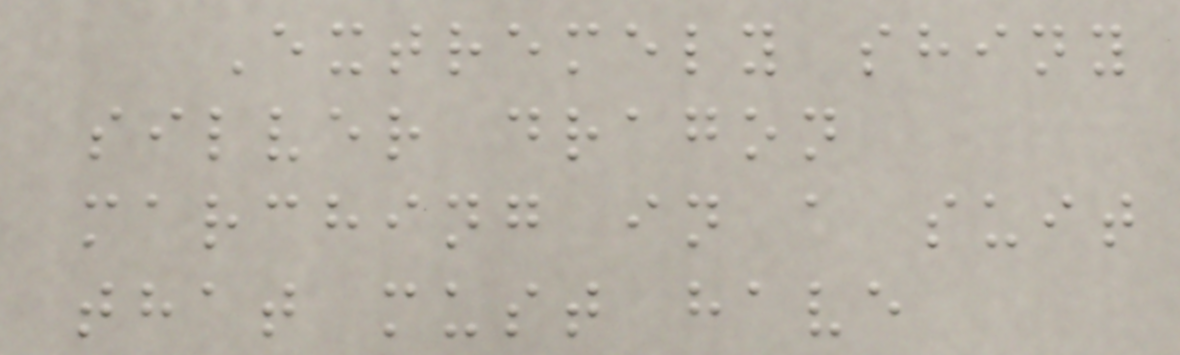Extremely shiny
silver dragon
marching in a suit
that must have
